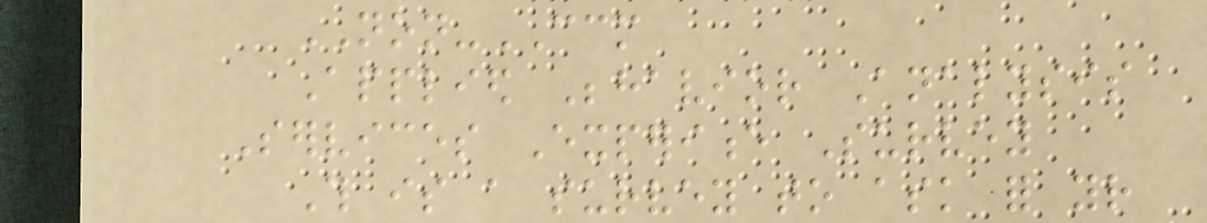NON-CCM
Applied Behavior Analysis
Services Experience Survey
This is a survey to ask for your
